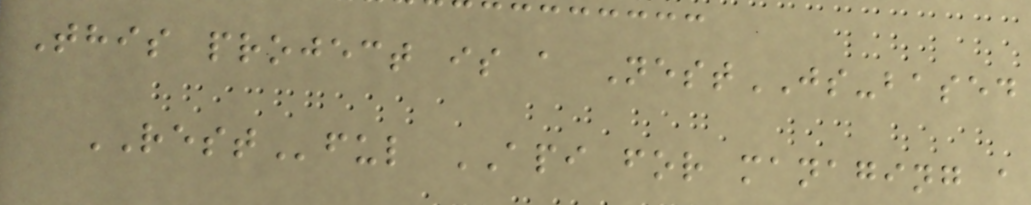This project is a NestJS-based
RESTful API for managing a
